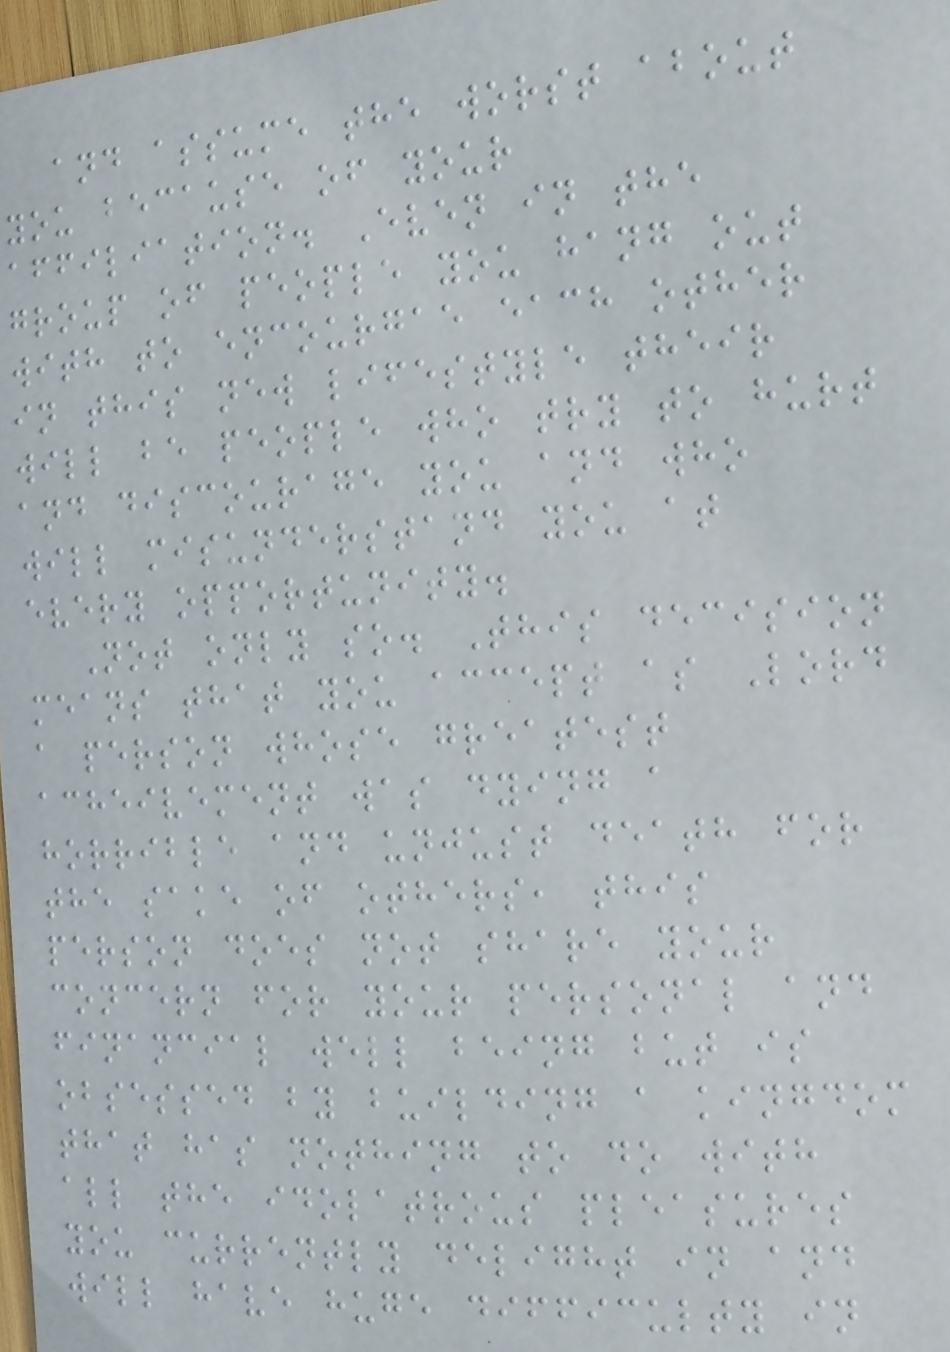and assume the worst about
you because of your
affiliation. Even in the
group of people you hang out
with to encourgae each other
in this new lifestyle their
will be people who try to hurt
and discourage you and who
will misunderstand you at
every opportunity.
Not only so. This decision
means that you accept as Lord
a person whose greatest
acheivement was dying a
horrible and unjust death for
the sake of others, this
person does not share your
concern for your personal and
financial well being but is
obsessed by building a kingdom
that has nothing to do with
all the idolatrous pleasures
you currently delight in and
will have huge difficulty in
